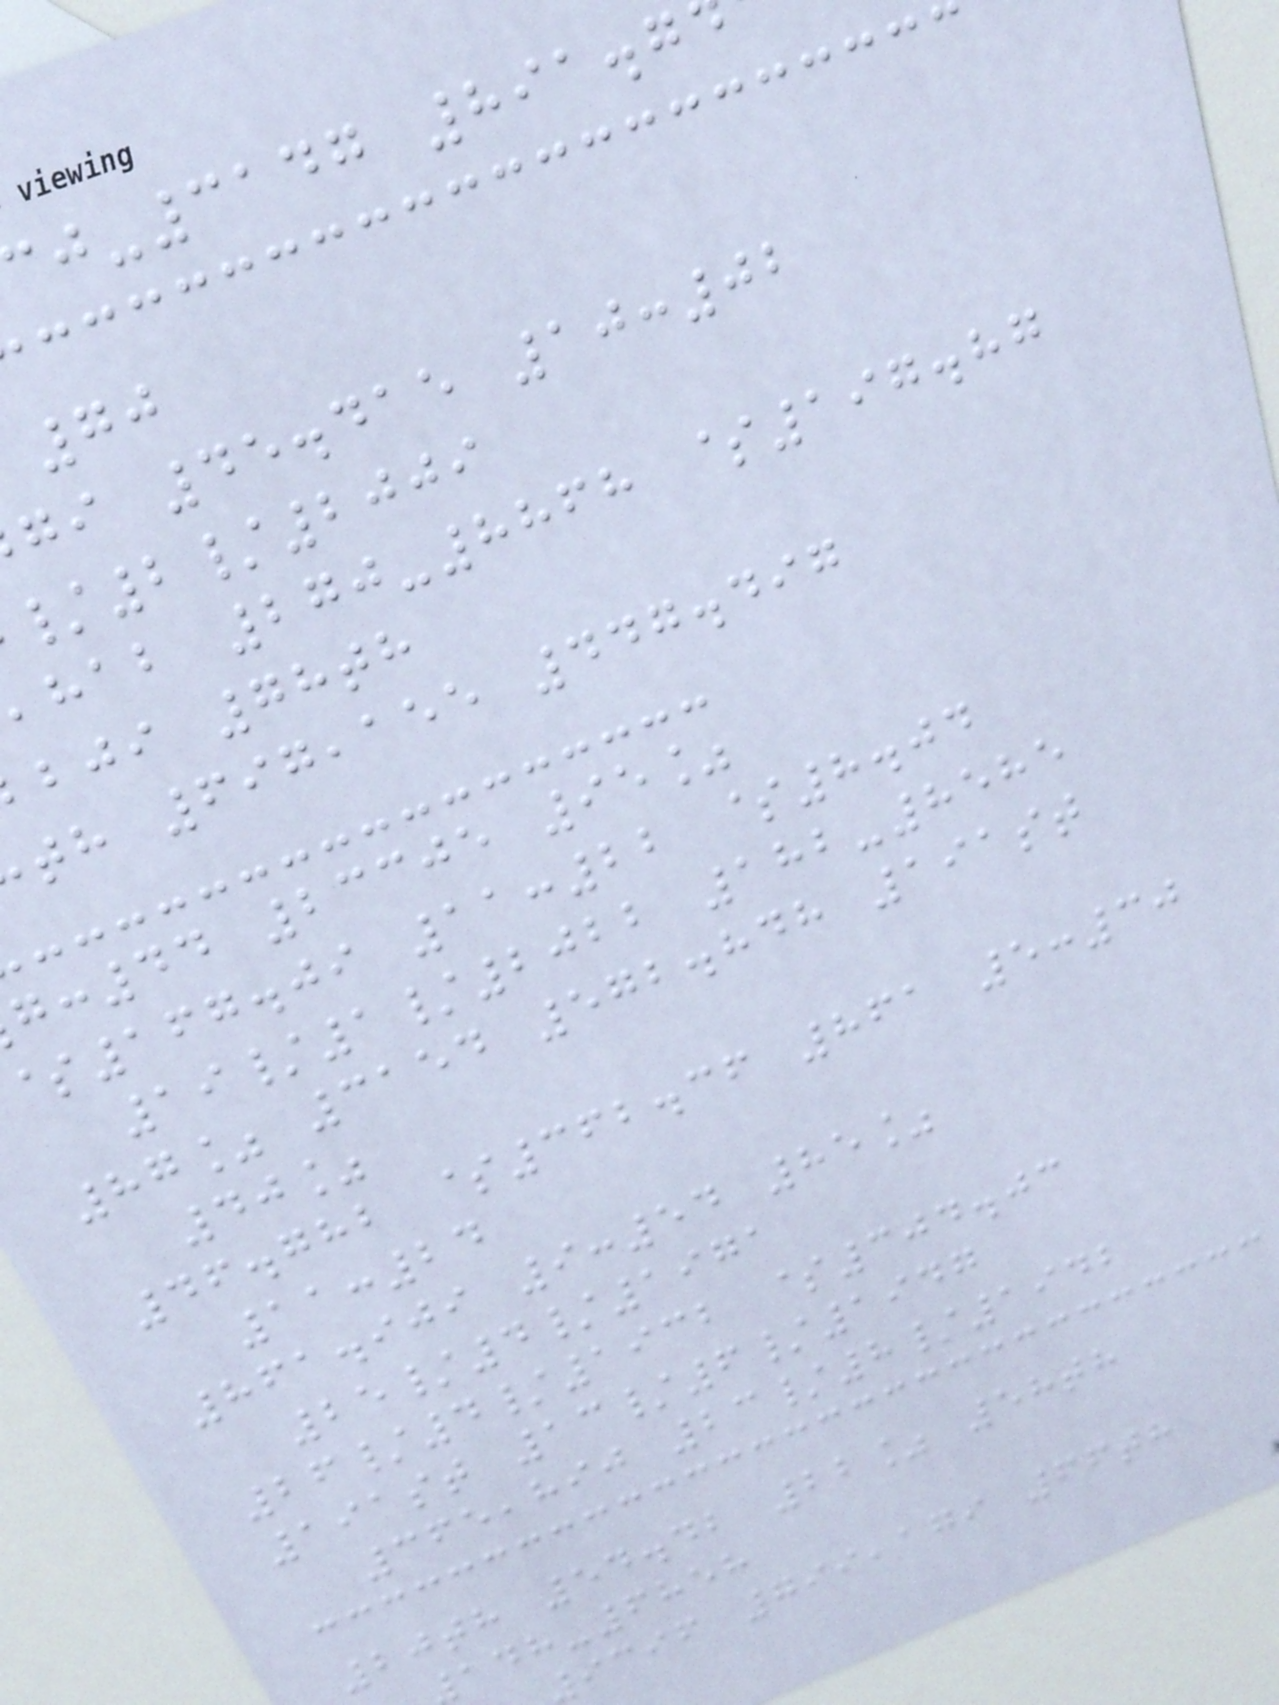-3147 891.7
gi 45.415 10:02
/2/2009
hab 270-8868 $197.87
bji 78th
th 697,155 447.497
:44 23305 95%
$167.09 11:22 $8.04
19/1/2022 182-8585
87% 3154 572.848 191st
40%
46.782 $362.36 861 5:30
11:24
861.909 9:54 85%
25/4/1971
26/4/1932 $304.03
191st 13/6/1947
365,890 23/8/1942
20th 54.42 22% 58th
-6858
icif 799,179 66th
